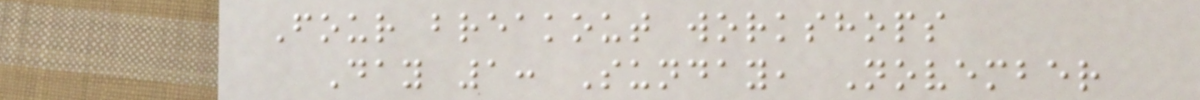Four breakout workshops
Day 1: Sunday, November
